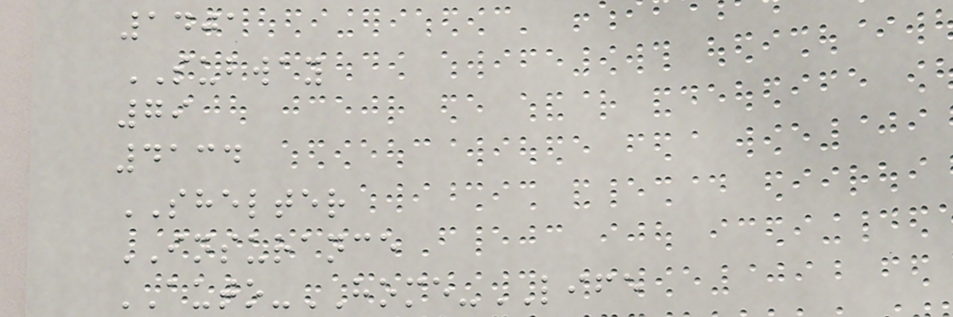1401
SUBWAY
79
4134
SHELTER
INSURANCE
AUTO-HOME-LIFE
